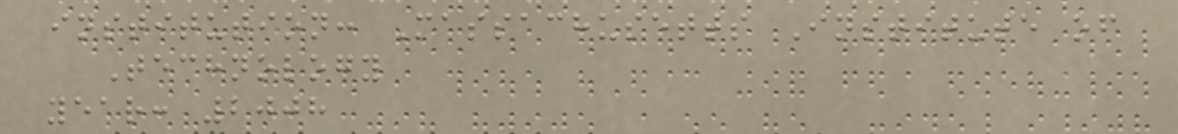institution: Massachusetts Institute of
Technology
year: 2008
